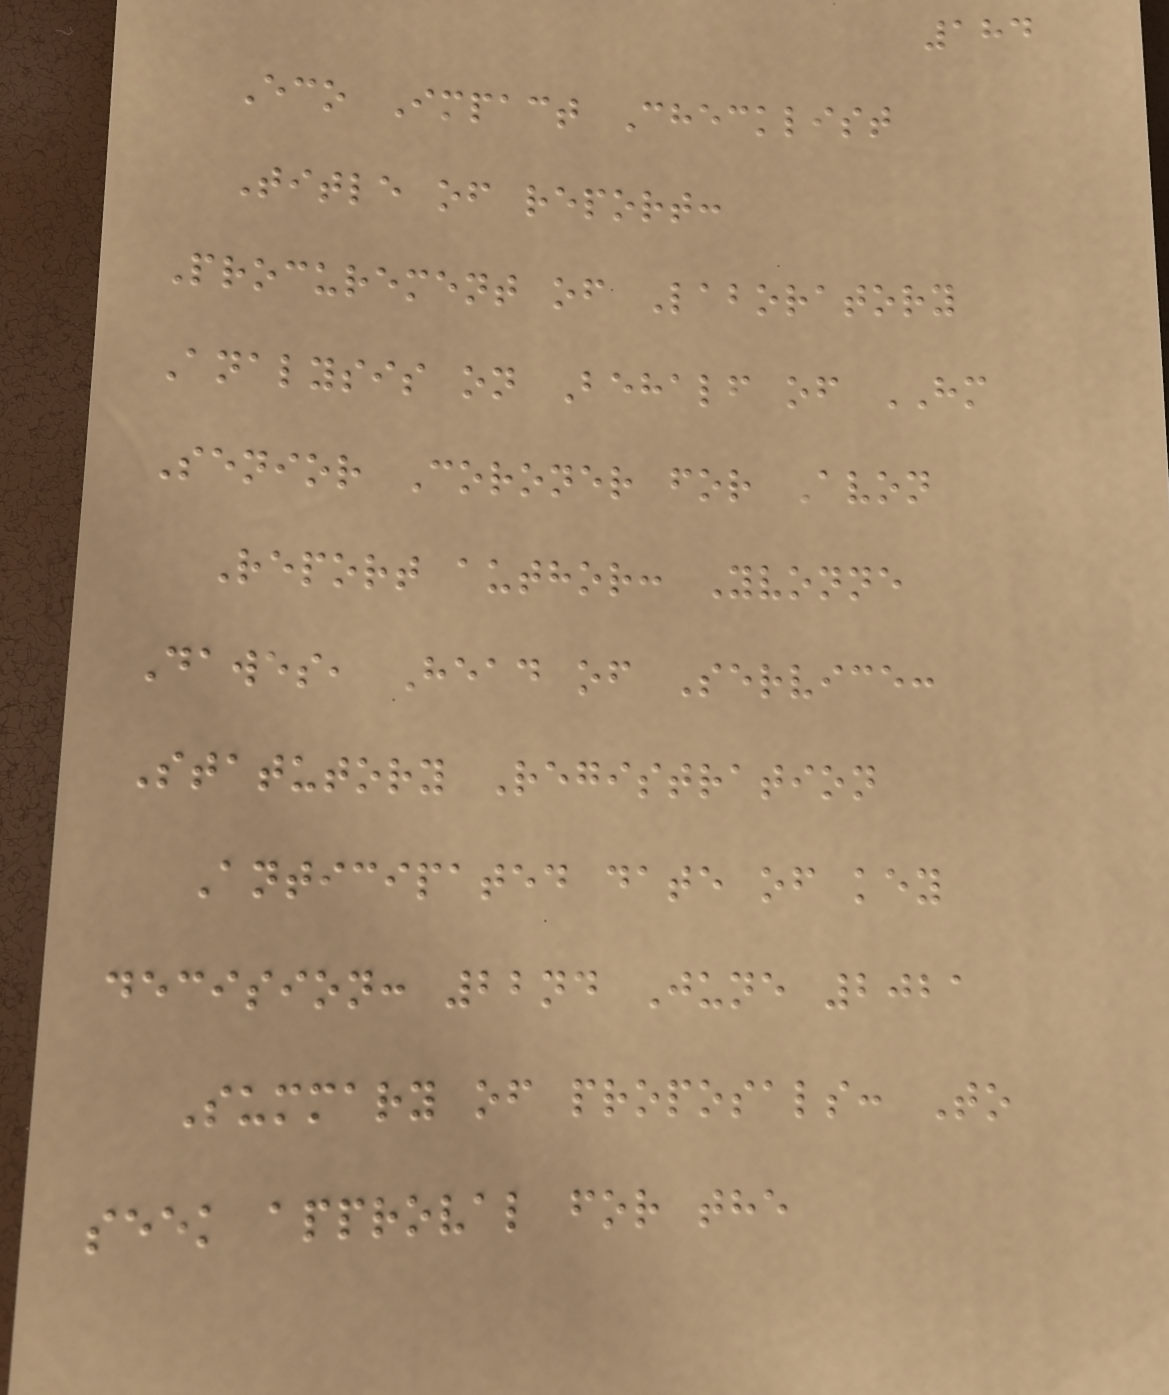184
Eco Impact Checklist
Title of report:
Procurement of Laboratory
Analysis on Behalf of HM
Senior Coroner for Avon
Report author: Yvonne
Dawes, Head of Service:
Statutory Registration
Anticipated date of key
decision: 22nd June 2021
Summary of proposals: To
seek approval for the
